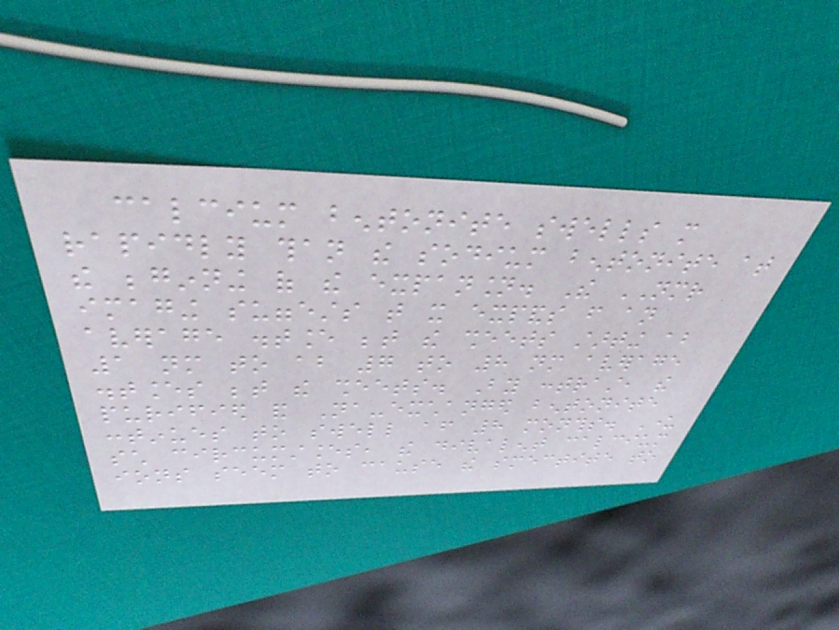calcium bentonite swells more
rapidly than the sodium bentonite at
the beginning of the expansion. The NMR
imaging suggests that it expands from an
average distance between the sheets starting about
1 nm to about 7 to 8 nm average
distances between the sheets. By contrast, the
purified and Na-exchanged bentonite
continues to swell after 8 months. Under
such circumstances, the divalent calcium
ions seem to cause the smectite to
